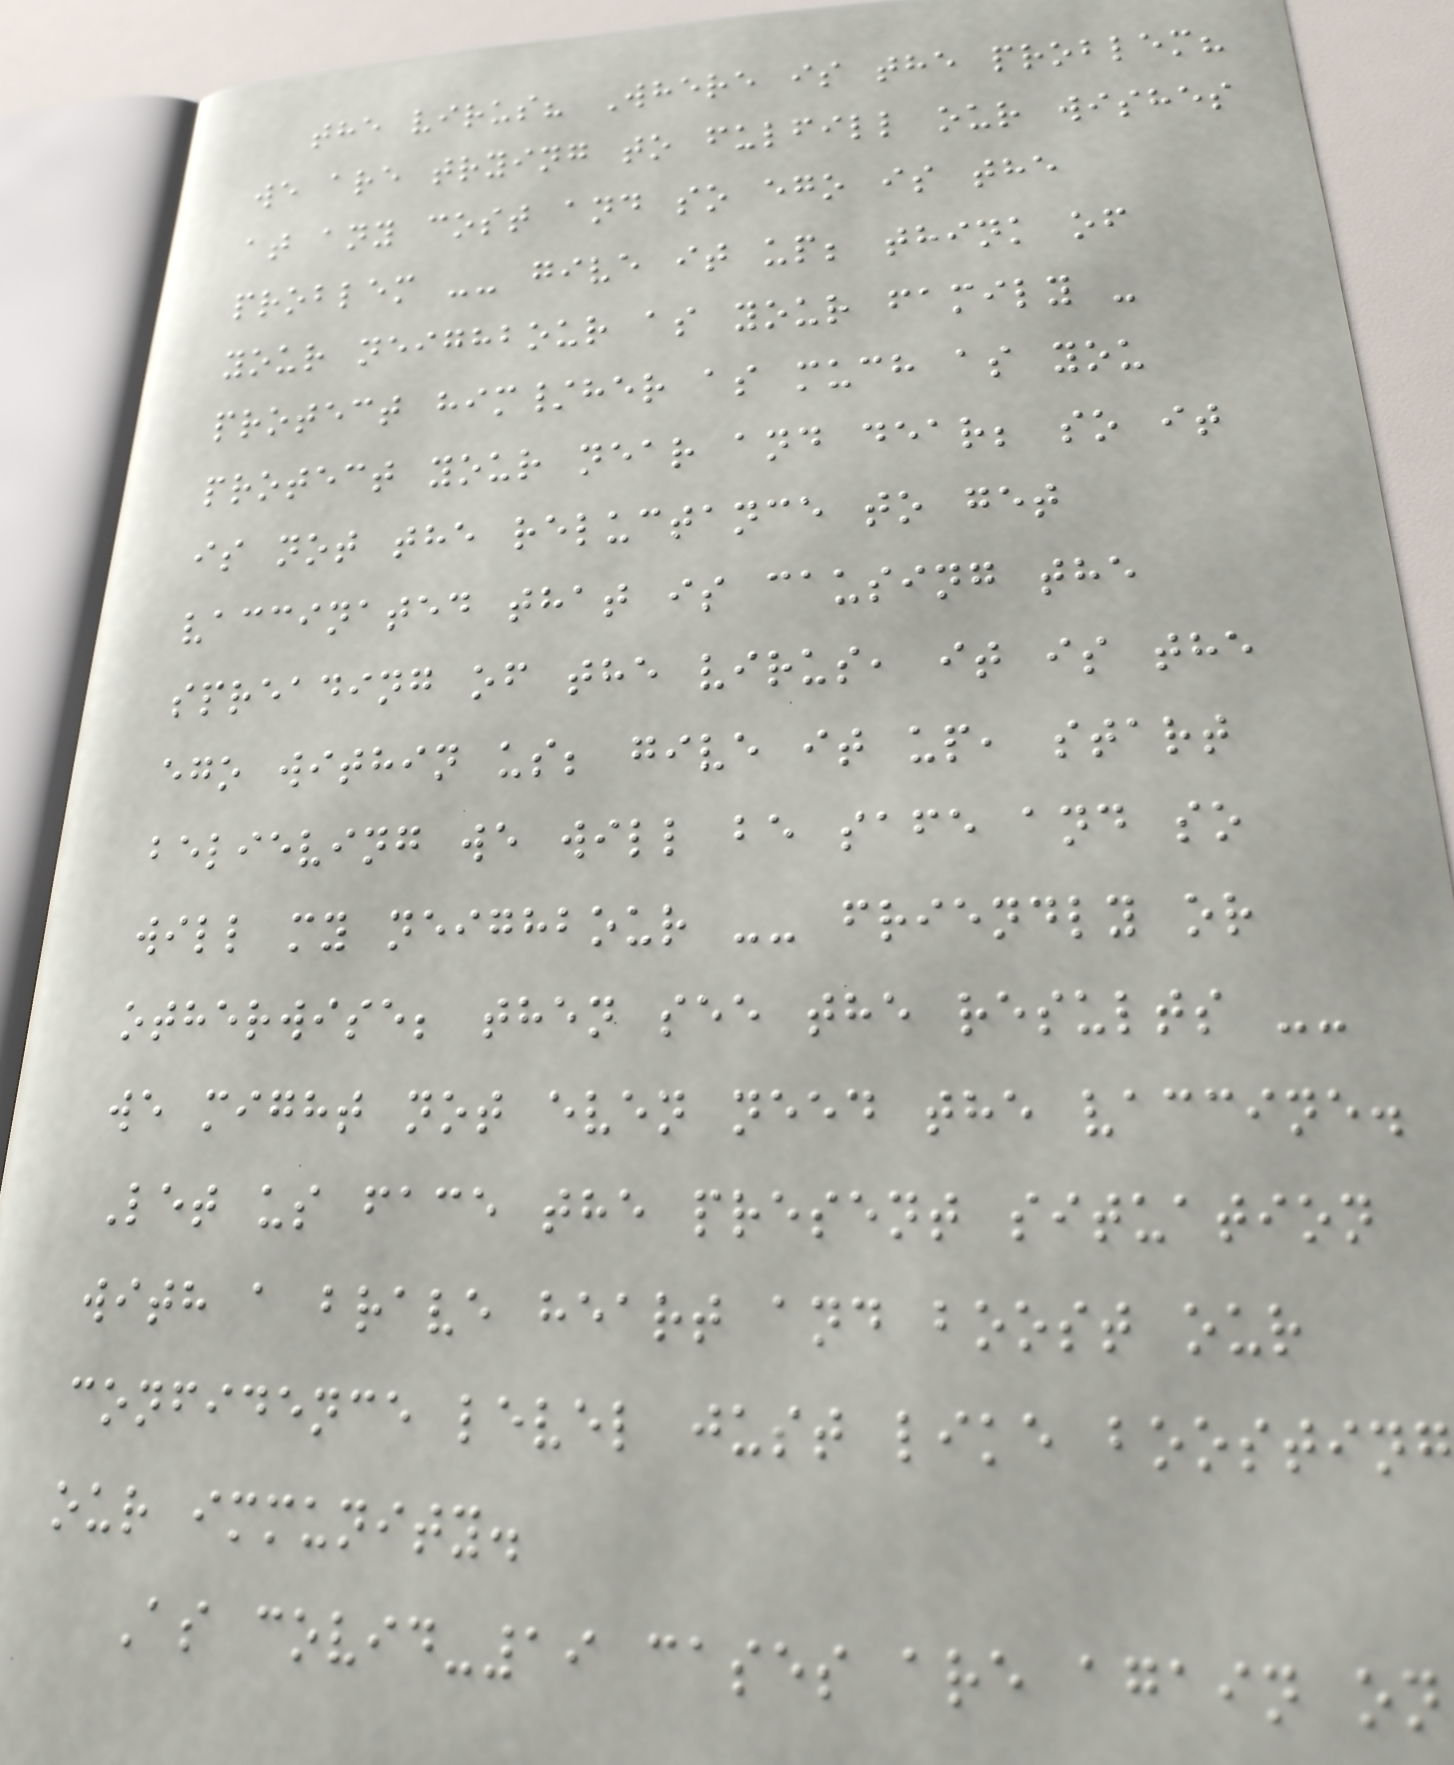the virus? Where is the problem?
we are trying to fulfill our wishes
at any cost and so ego is the
problem -- give it up; think of
your neighbour as your family -
protect him/her as much as you
protect your near and dear; so it
is not the reluctance to get
vaccinated that is causing the
spreading of the virus, it is the
ego within us; give it up, start
believing we will be safe and so
will my neighbour -- friendly or
otherwise; then see the results --
we might not even need the vaccine.
Let us face the present situation
with a brave heart and boost our
confidence level just like boosting
our immunity.
As covid-19 cases are again on
